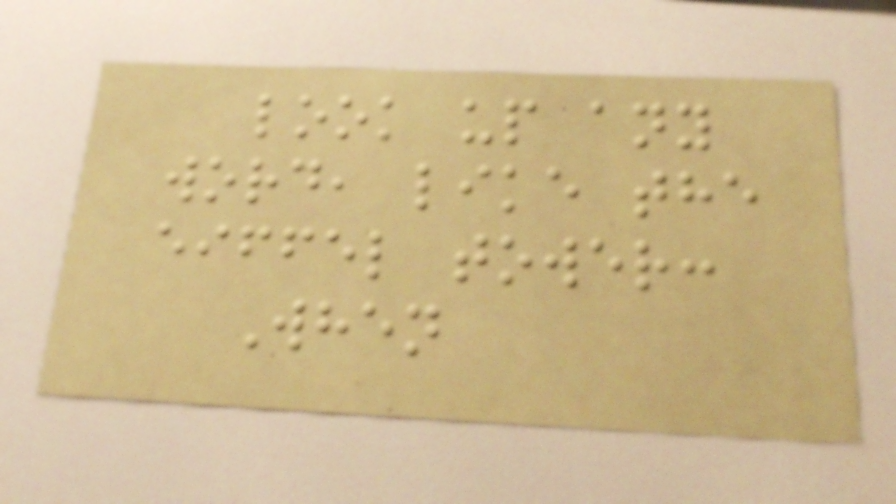look up any
word, like the
eiffel tower:
When
